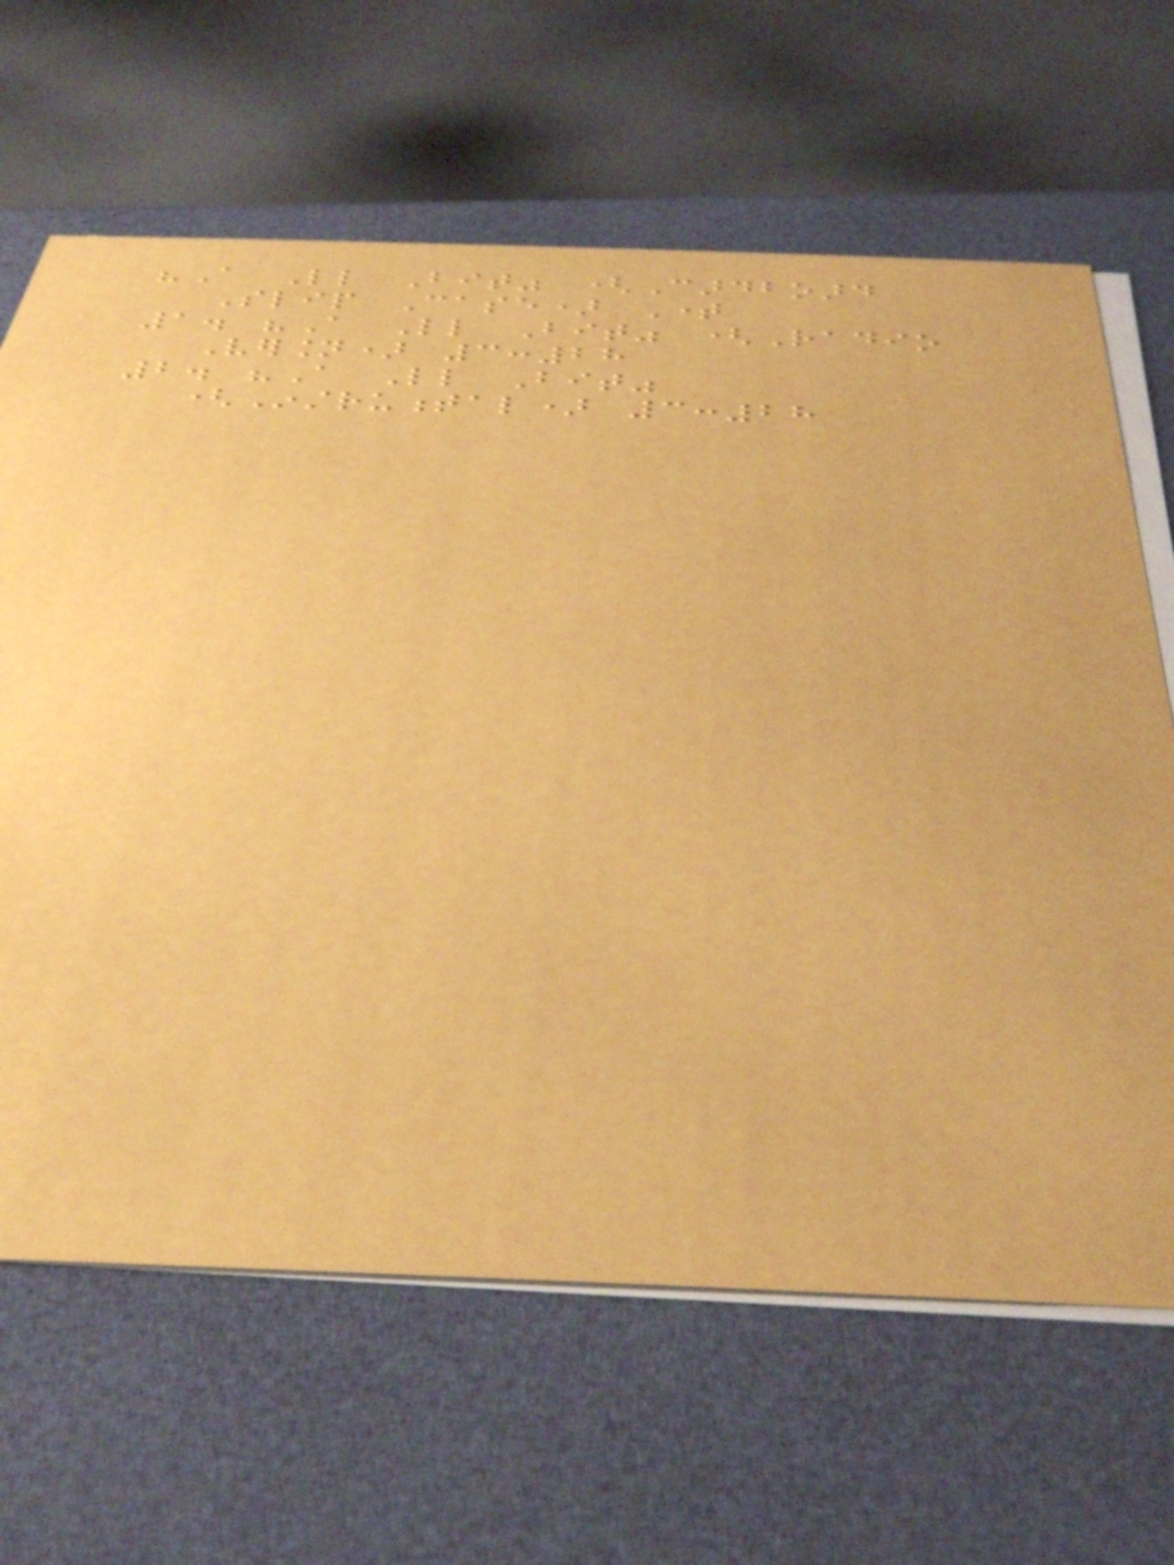"A Little Bit" (Cardboard
Slip Case) Time
1. "A Little Bit" (Radio
Version) 3:28
2. "A Little Bit"
(Instrumental) 3:28
